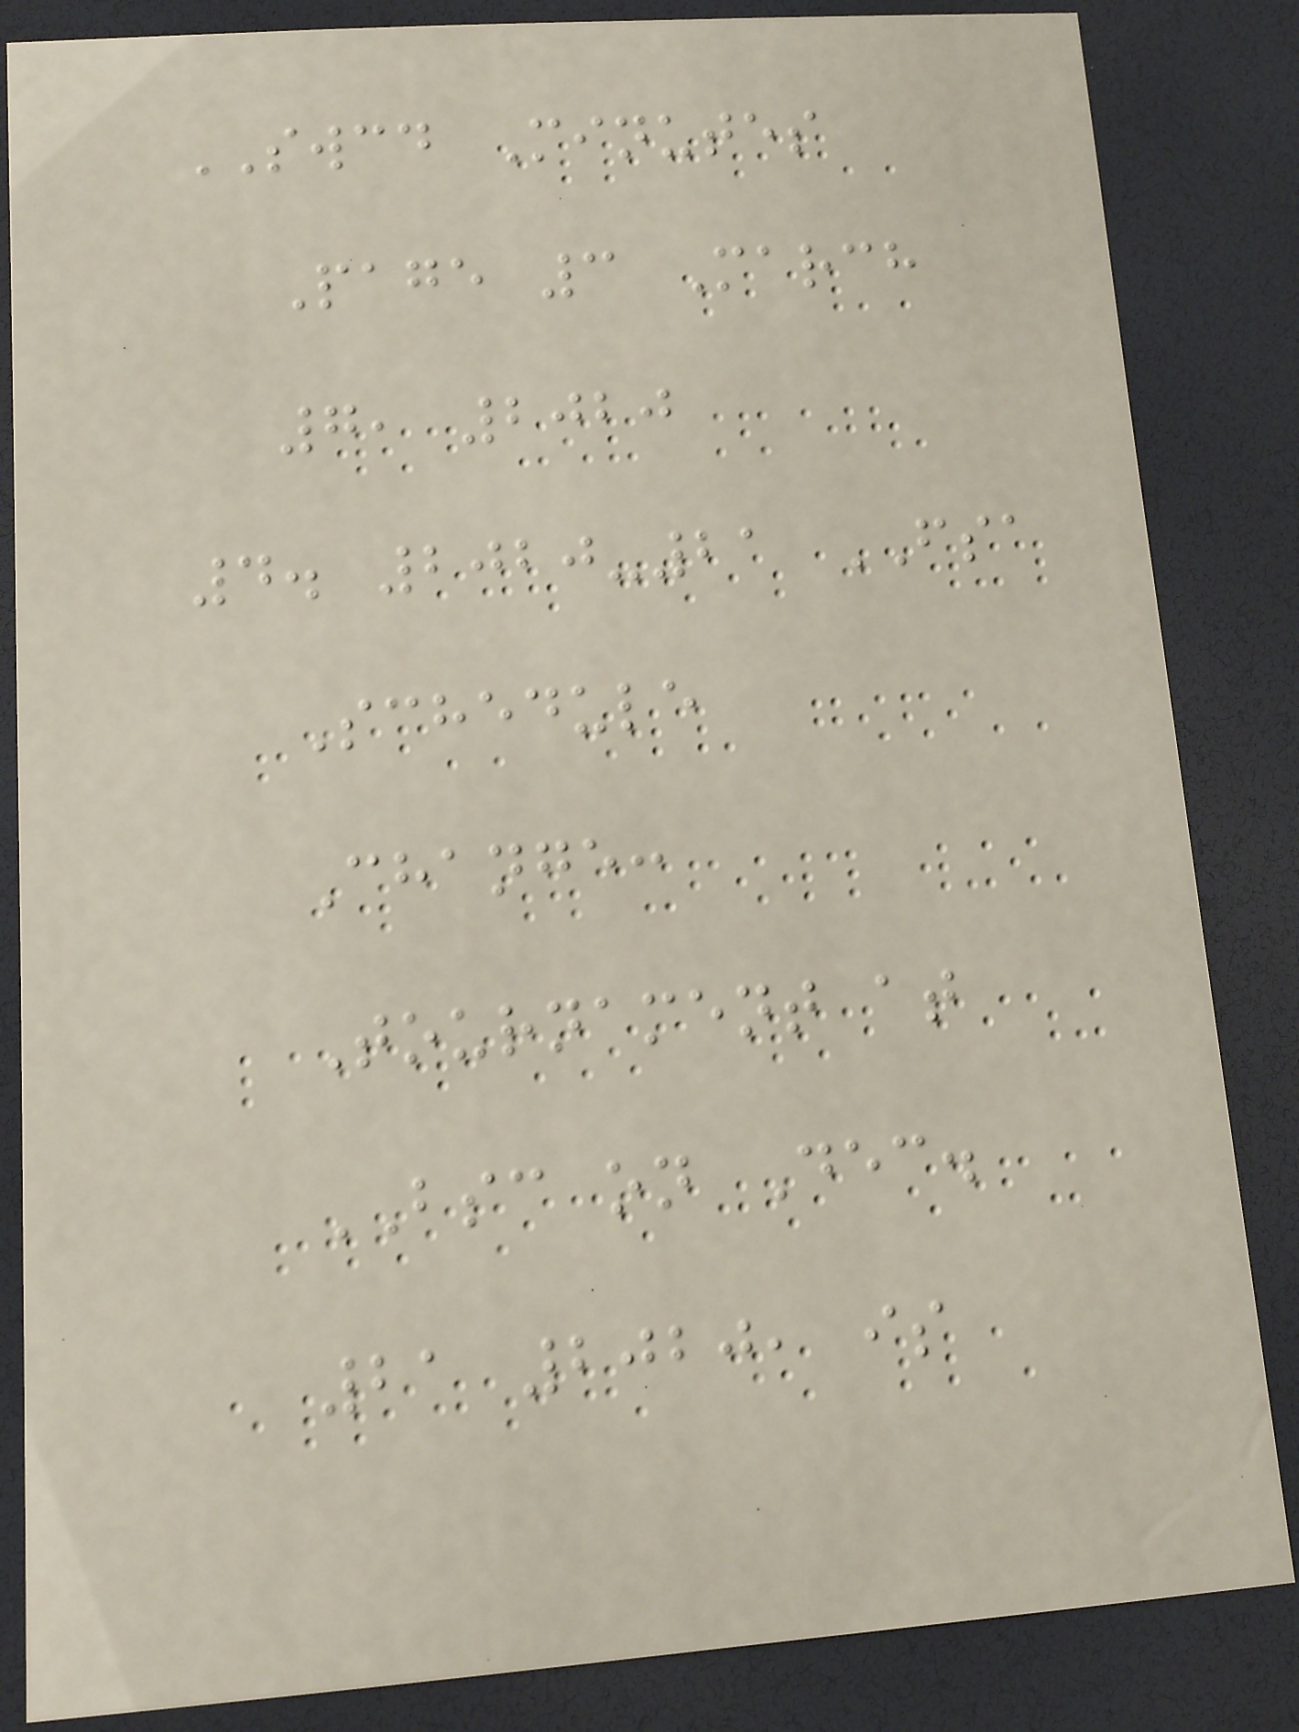SWCD Minutes
Page 3 March
7, 2020
4. 2020-21 FSA
Schedule
Change:
Tournament at
BSC on Dec.
21 2020, is
